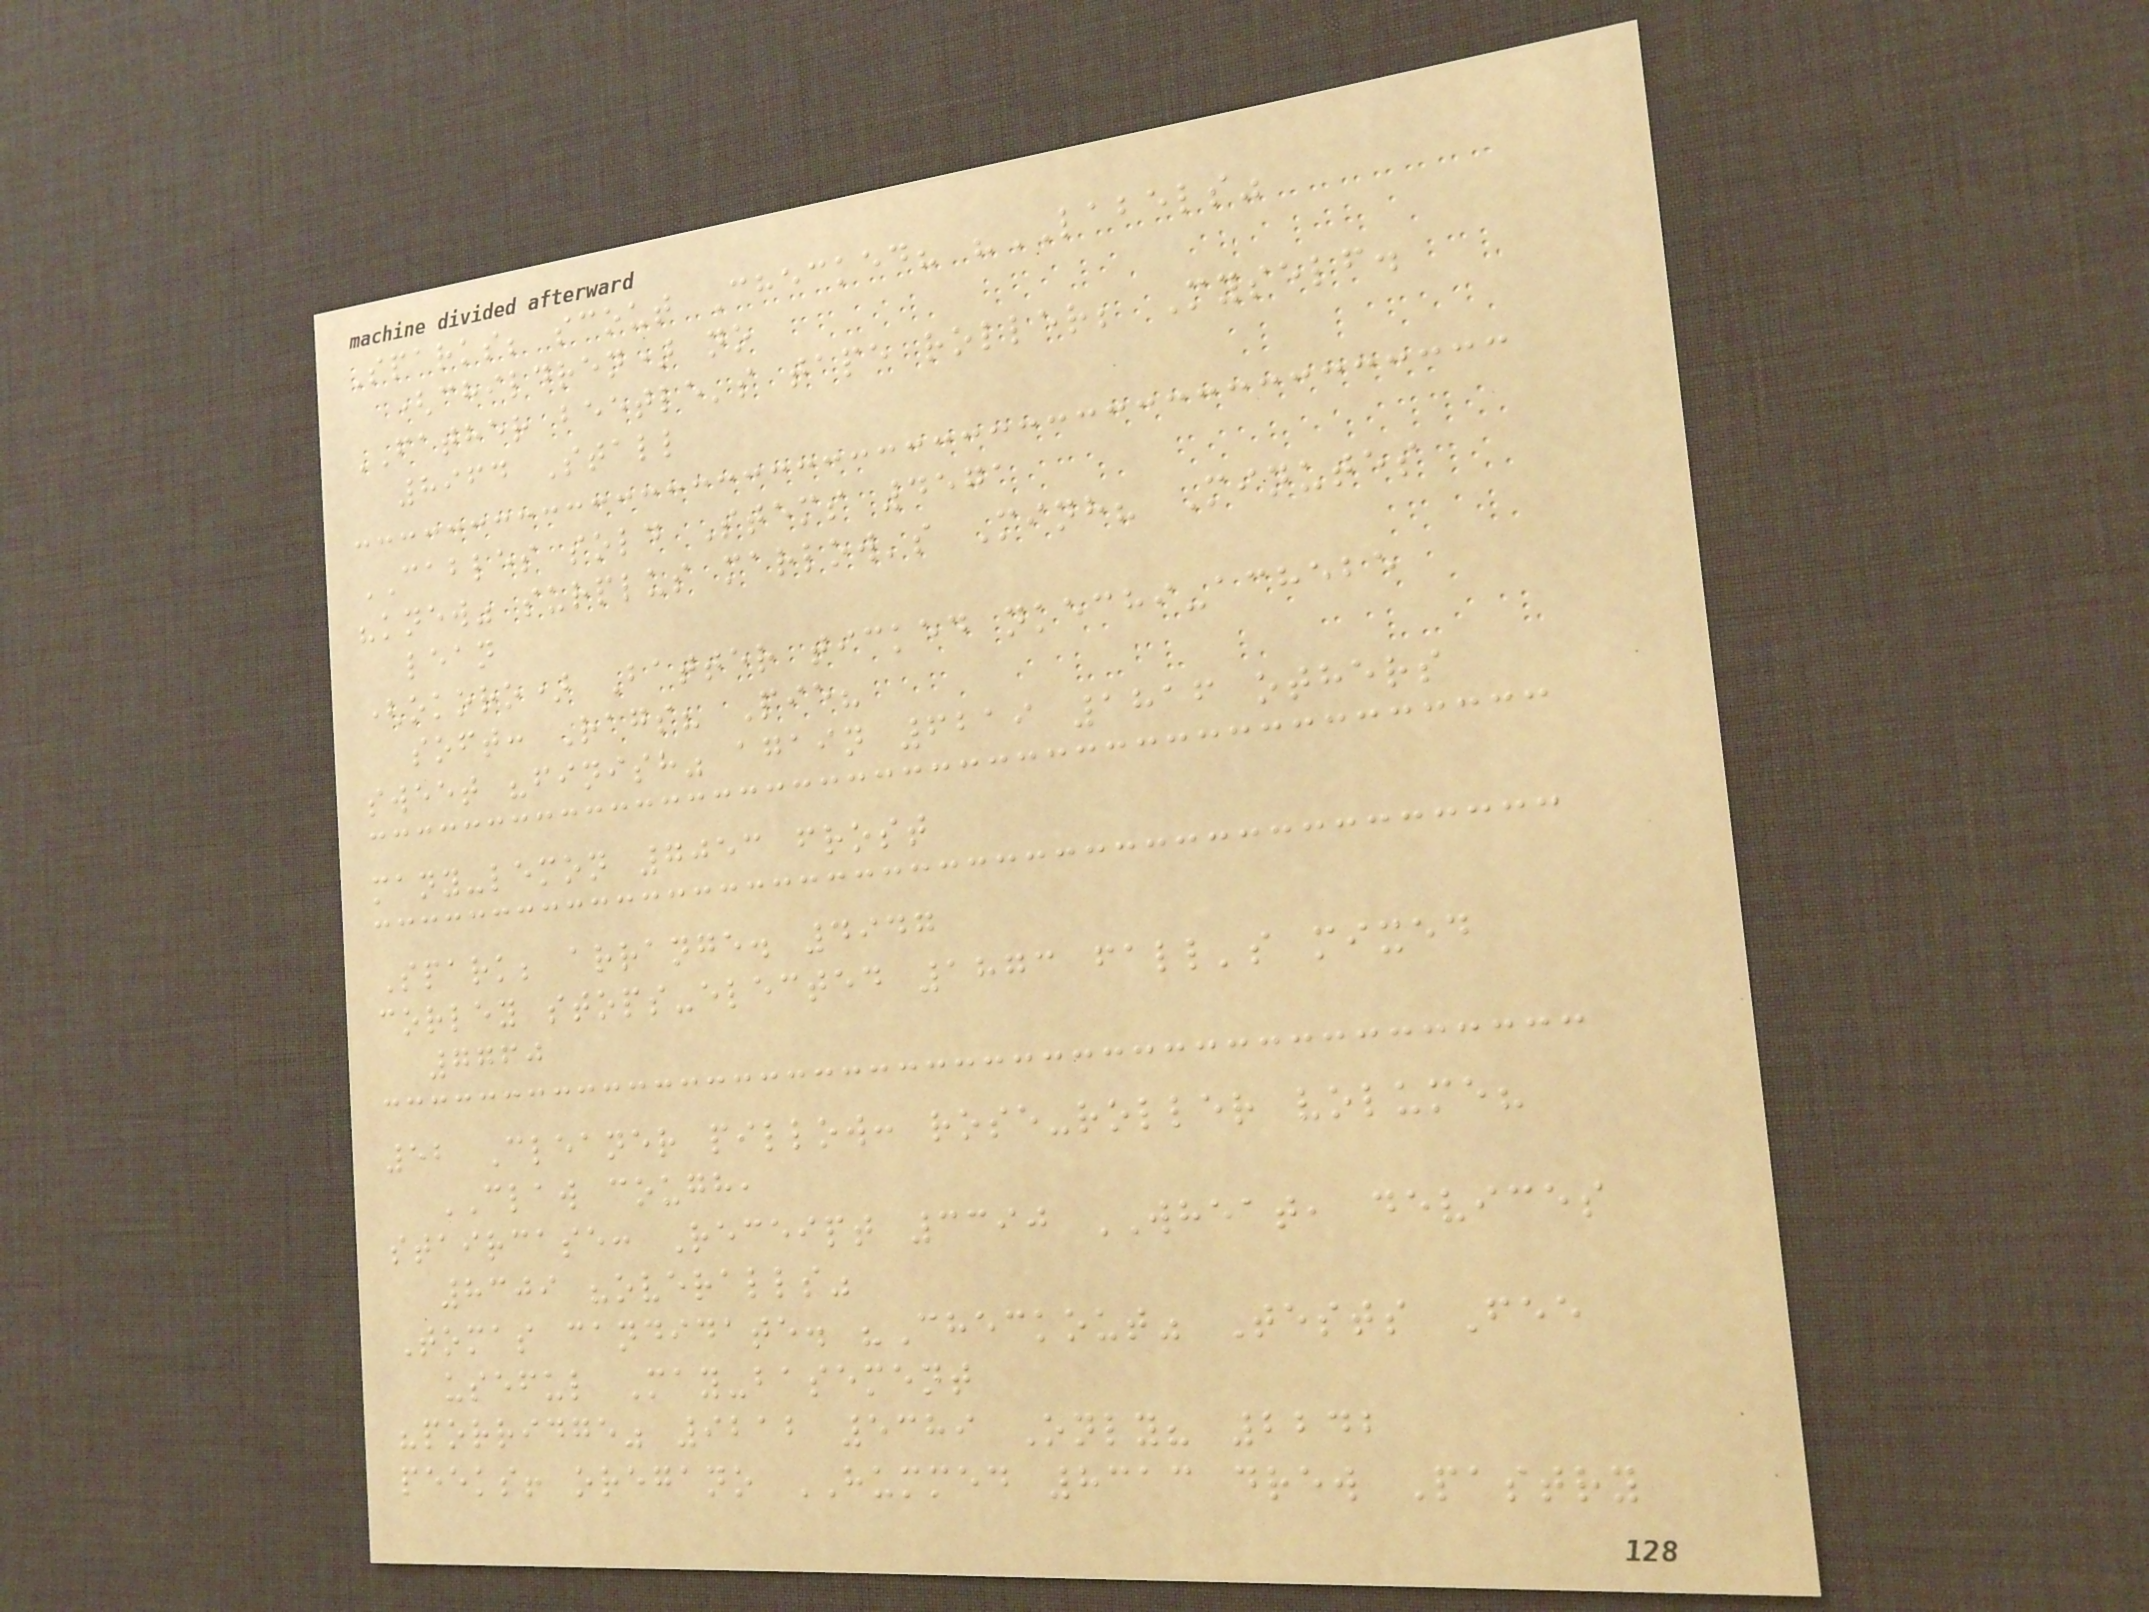Sparks; scout Checked? "LABELS"
(children) no
FATHER beetle's tape roller; Myself.
8964 Stall
CABLES sold Stems 4571
"knew" surplus marlow's Minh? Minutes
lean
(okoro) Batter ticked nkechi-achebe
soft: Rags? Pie?
sweet "finish" again 6219 1816 others
many-lemon 7053 frost
Spark; arrange. 4947
corley stops-elected 1873 fall's mixed
7760
52 Cleaner pillow: rose-roller volume?
CLAW cough,
staircase: Receipt 3390 WHEAT, devices
8309 "overalls"
Tomas candidate. "Checkout" Tests Fee
useful May-basement
"porridge" 9212 5389 Only? 2242
peeks! oregano HUMMED 8313 drew Pastry
